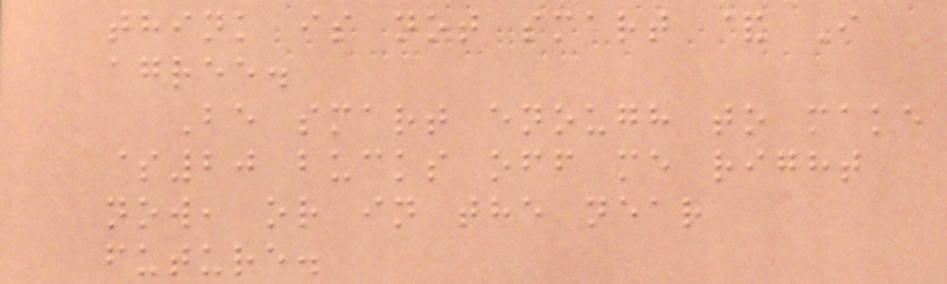think is not smart & I
agree.
Be smart enough to make
$20 bucks off me right
now, or in the near
future.
